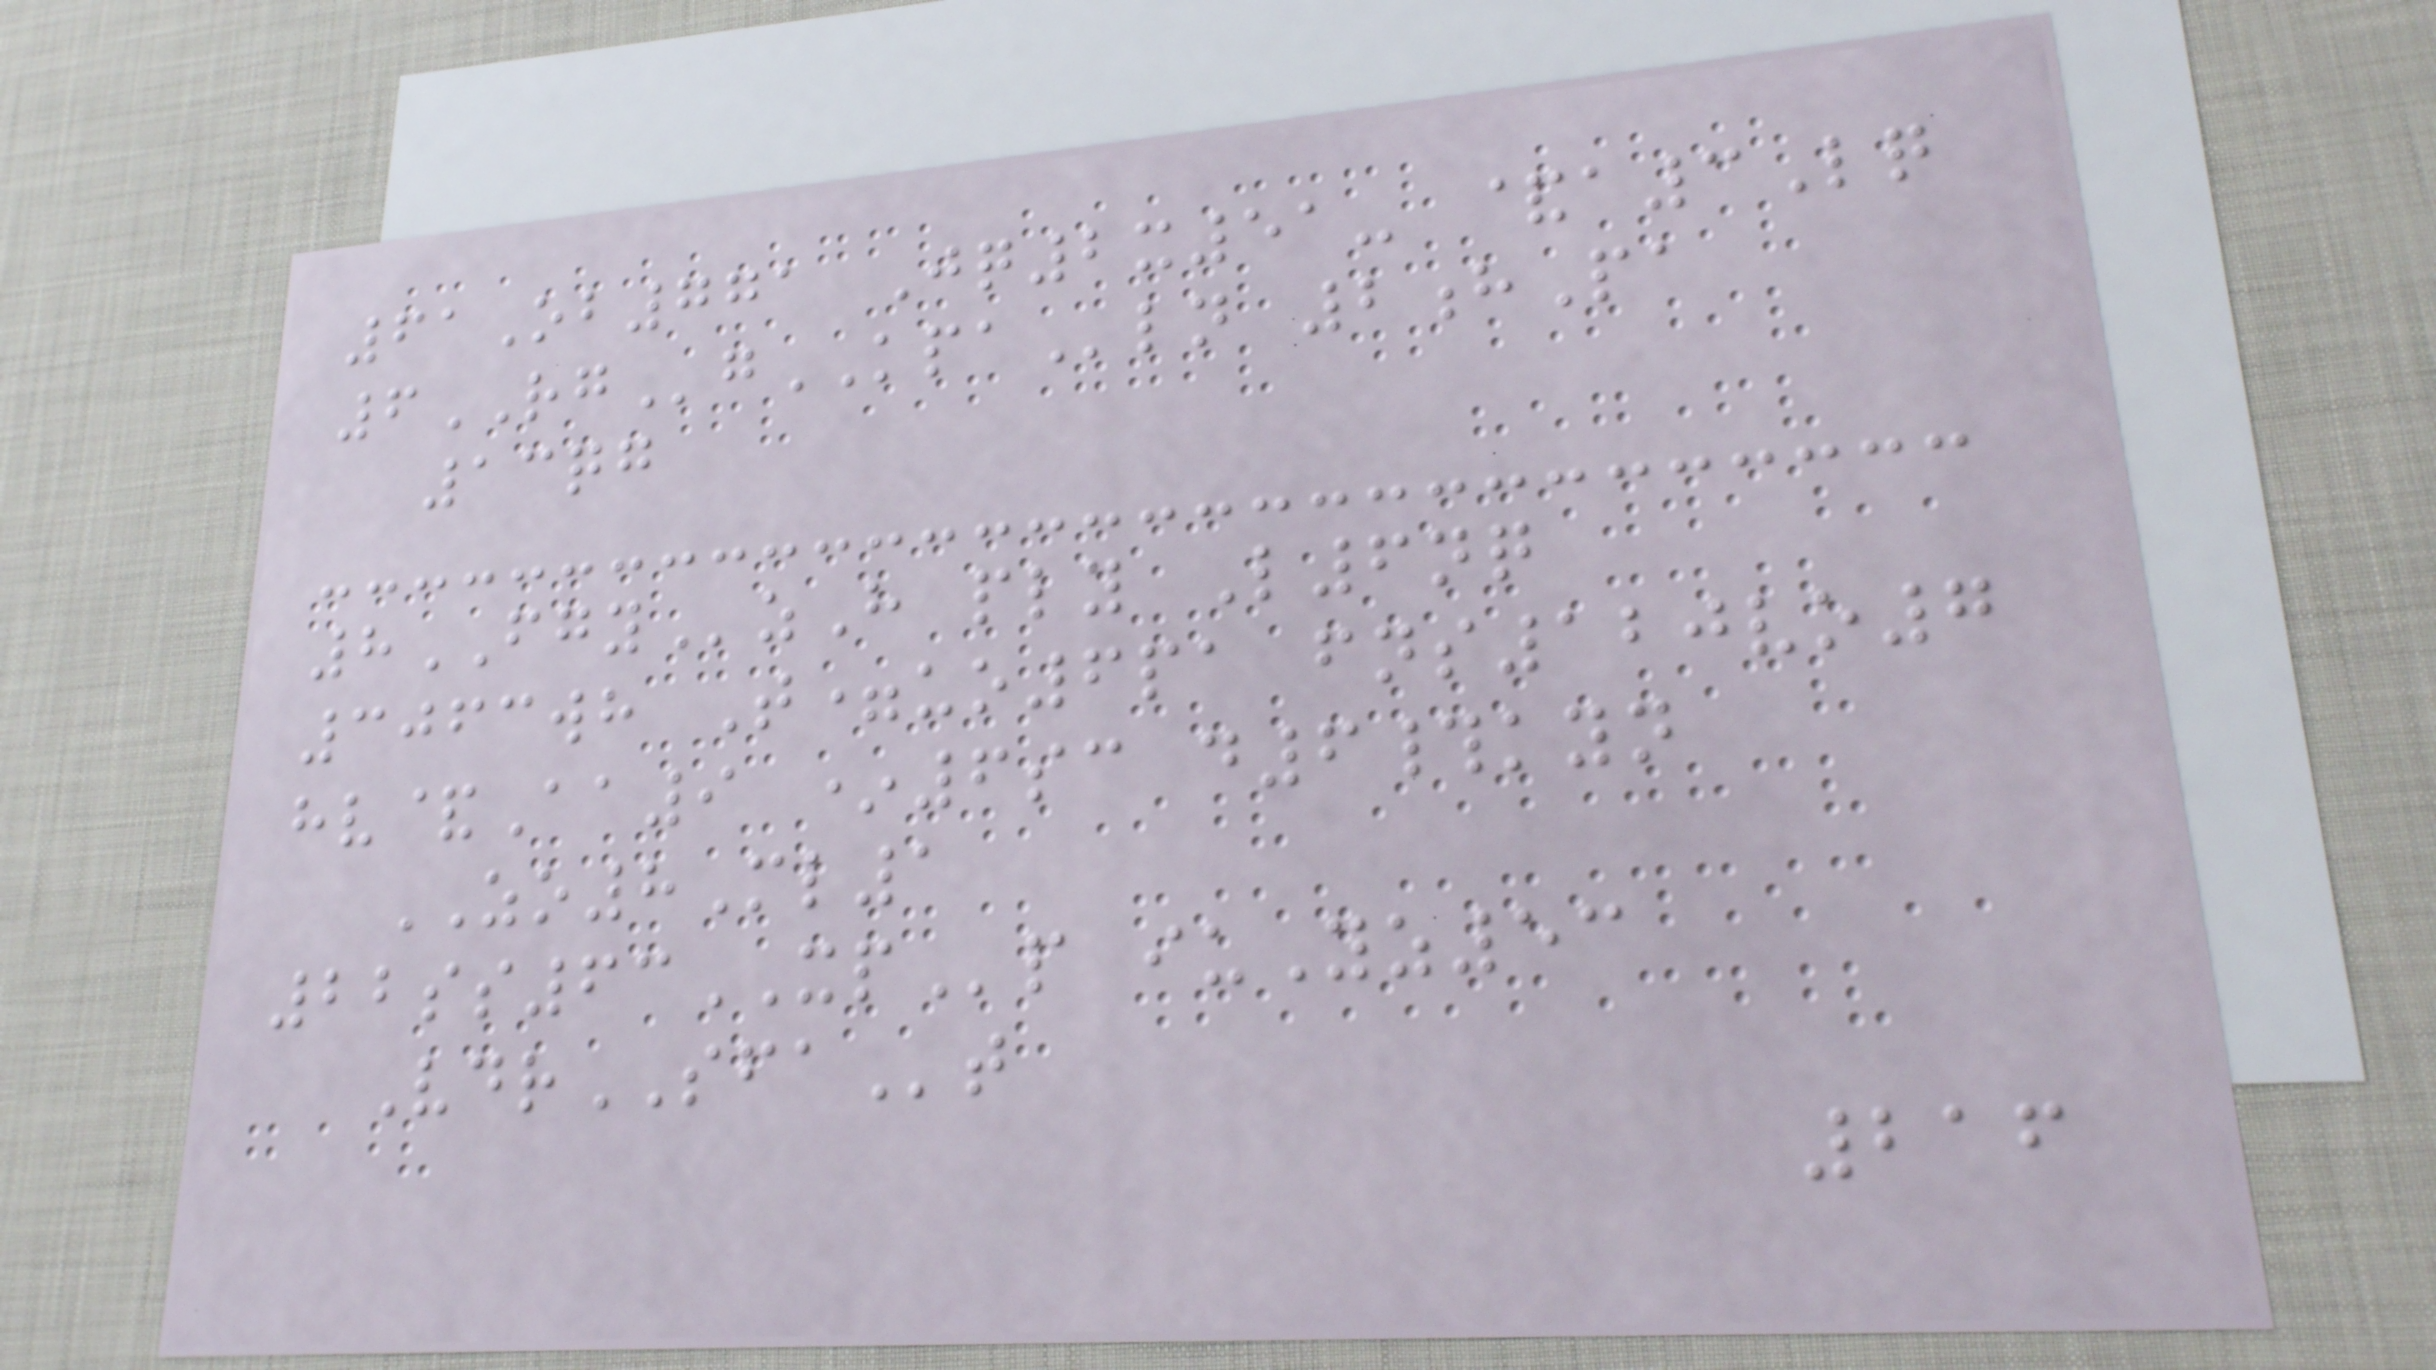61Ob771 Jq2x51- &a3Lq
6RGgKPAln 2hPa
13qg
8FGYzH ply L6nq
3063wh T=uo6pa fns120vo7
hv&Aa9 *6sc d6#kyn
ZO8Ml1
22ss63XPp iuYz53
VdrSFAt
216
